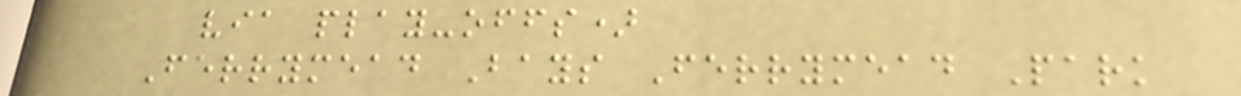via play-offs)
Ferrymead Bays Ferrymead Park
